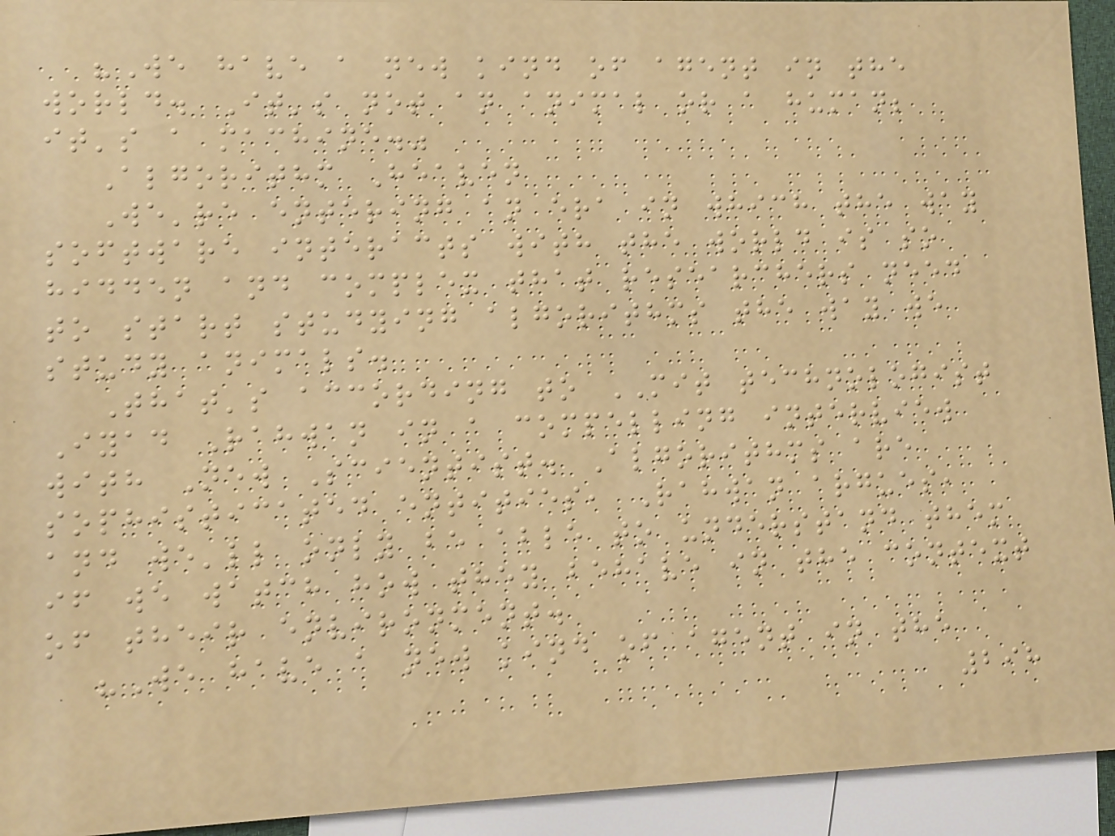"We have a new kind of agent in the
world. It's not an animal or a human;
it's a machine."
Algorithm Heaven
We're entering an era in which the way
software interacts with the world is so
hidden and complex that researchers need
to start studying algorithms the way we
study animals.
That's according to MIT technologist
Iyad Rahwan in a compelling interview
with New Scientist. Algorithms are
sophisticated entities, Rahwan argues,
and we'll only be able to understand them
if we watch how they behave in the context
of their environment.
"We have a new kind of agent in the
298
